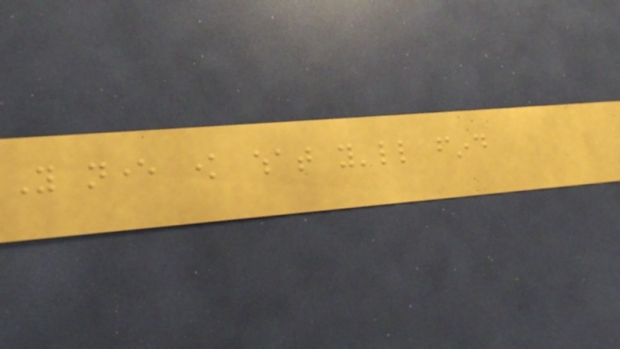You never know what you'll find
